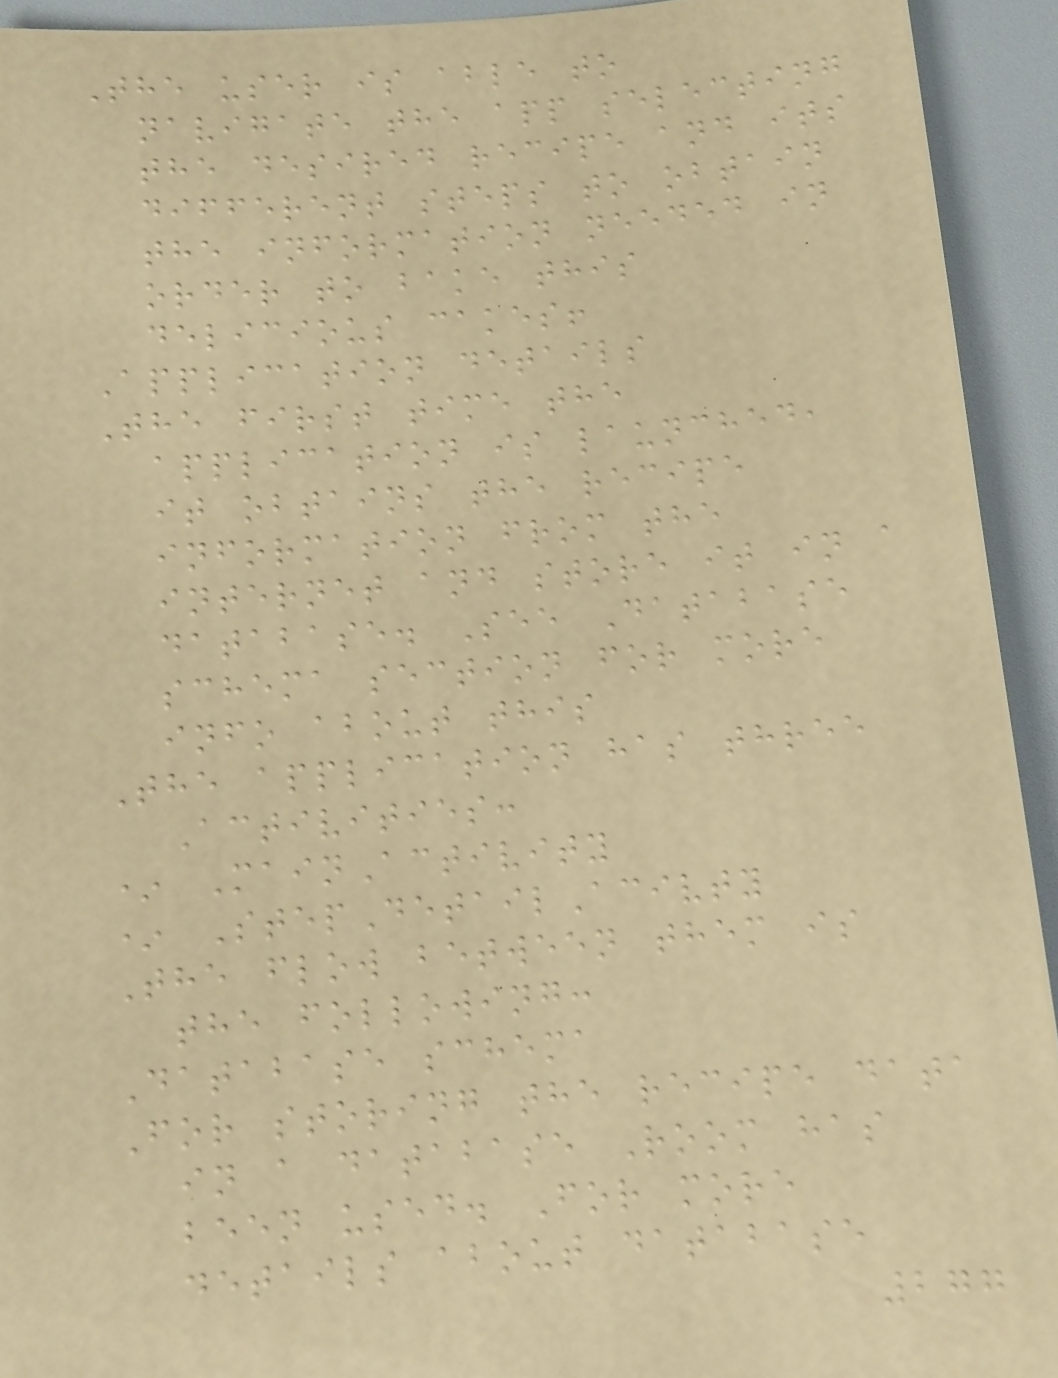The user is able to
navigate the app selecting
the desired recipe and its
different steps to obtain
the information needed in
order to bake this
delicious cakes!
Application details
The first time the
application is launched,
it obtains the recipe
information from the
internet and store it in a
database. See Database
schema section for more
info about this
The application has three
Activities:
* MainActivity
* StepDetailAcivty
The flow between them is
the following:
Database schema
For storing the recipe data
in a database Room has
been used. For more
details about database
277
